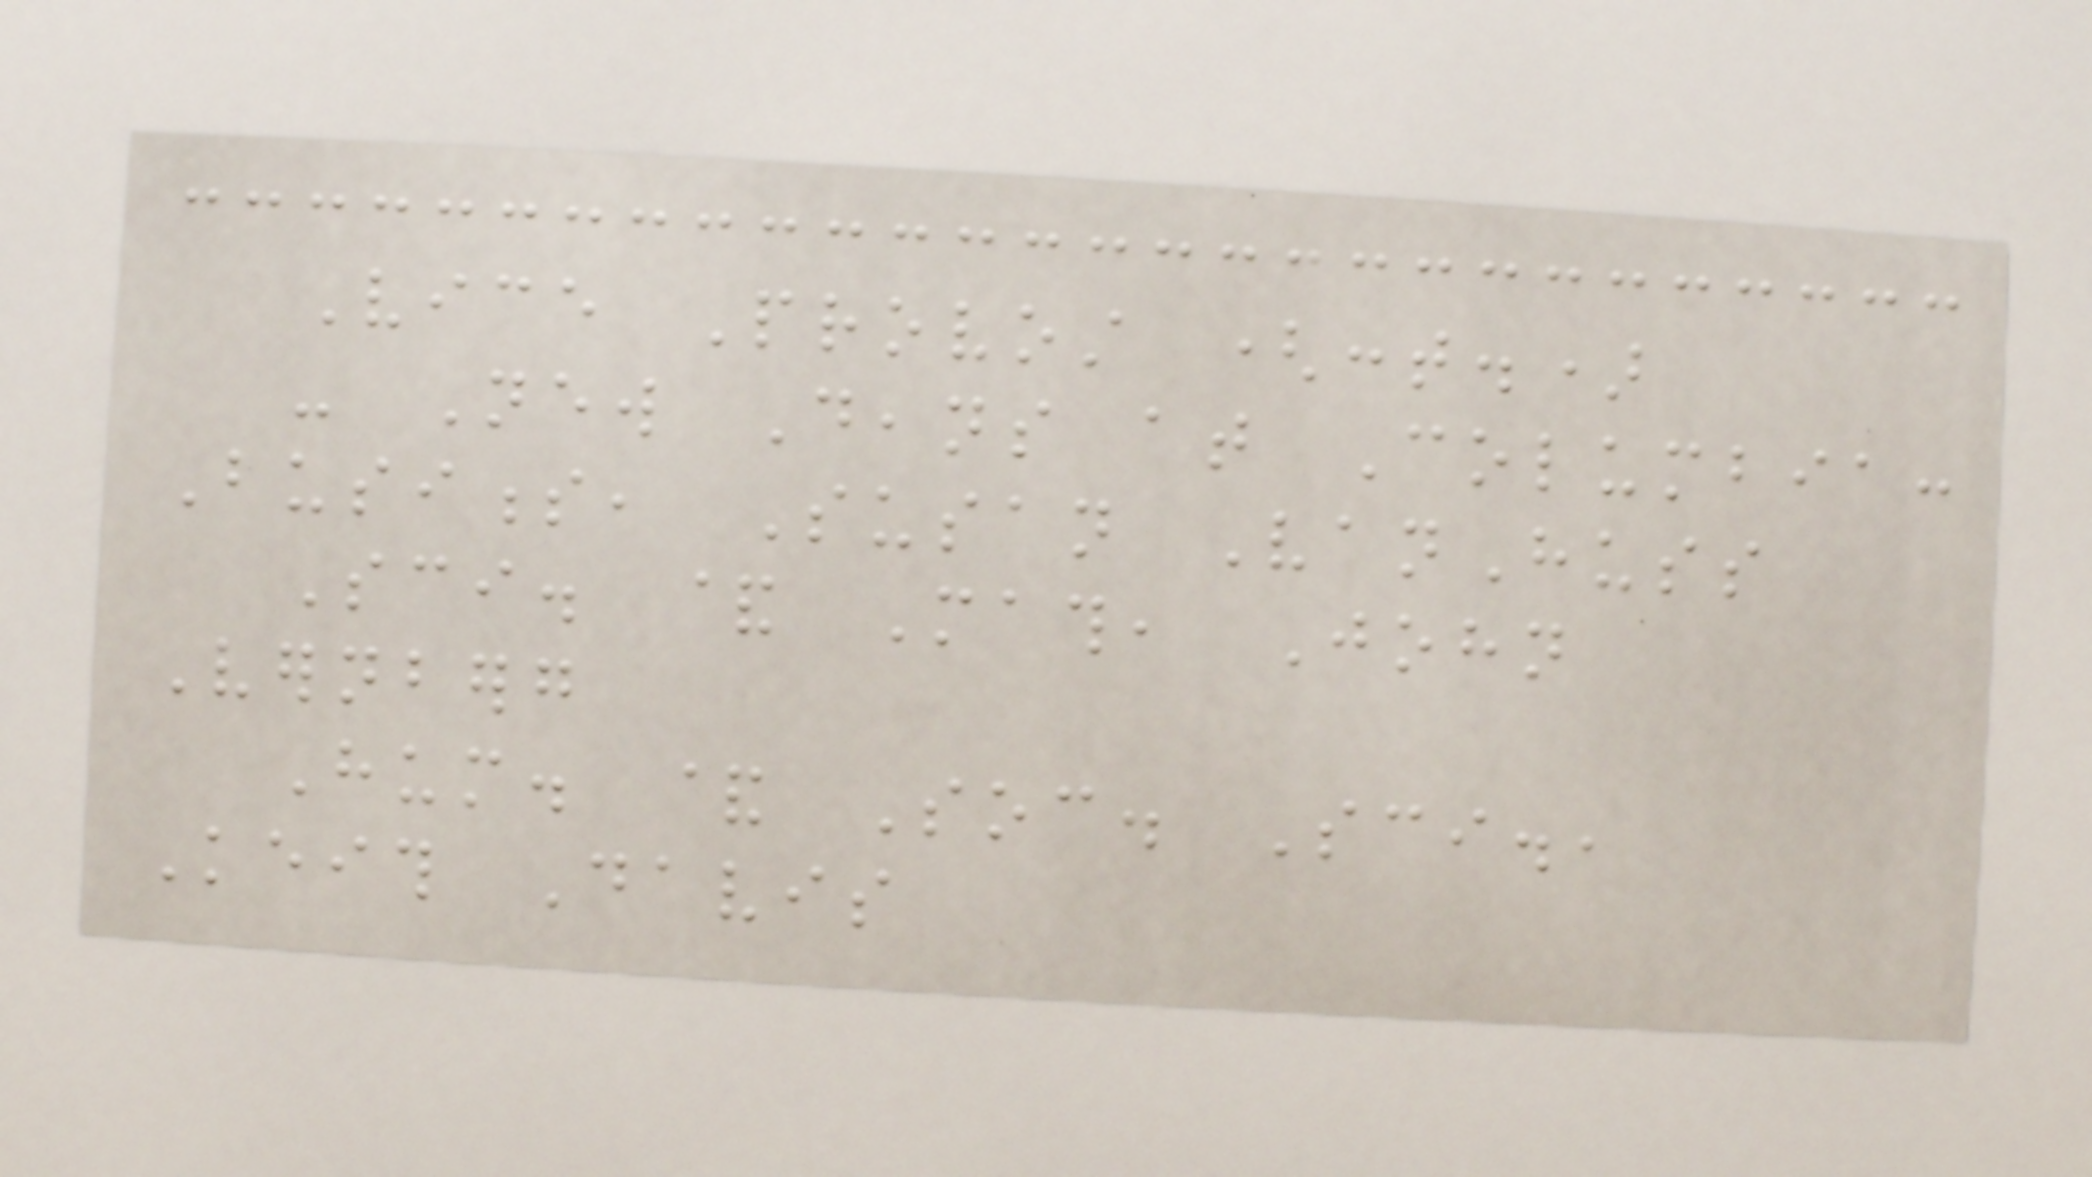Vice Provost (cont.)
- New Deans at Columbia:
Business, Susan VanHuss
Sci. & Math, John
Vernberg
Hum. & Soc. Sci.,
Keith Davis
